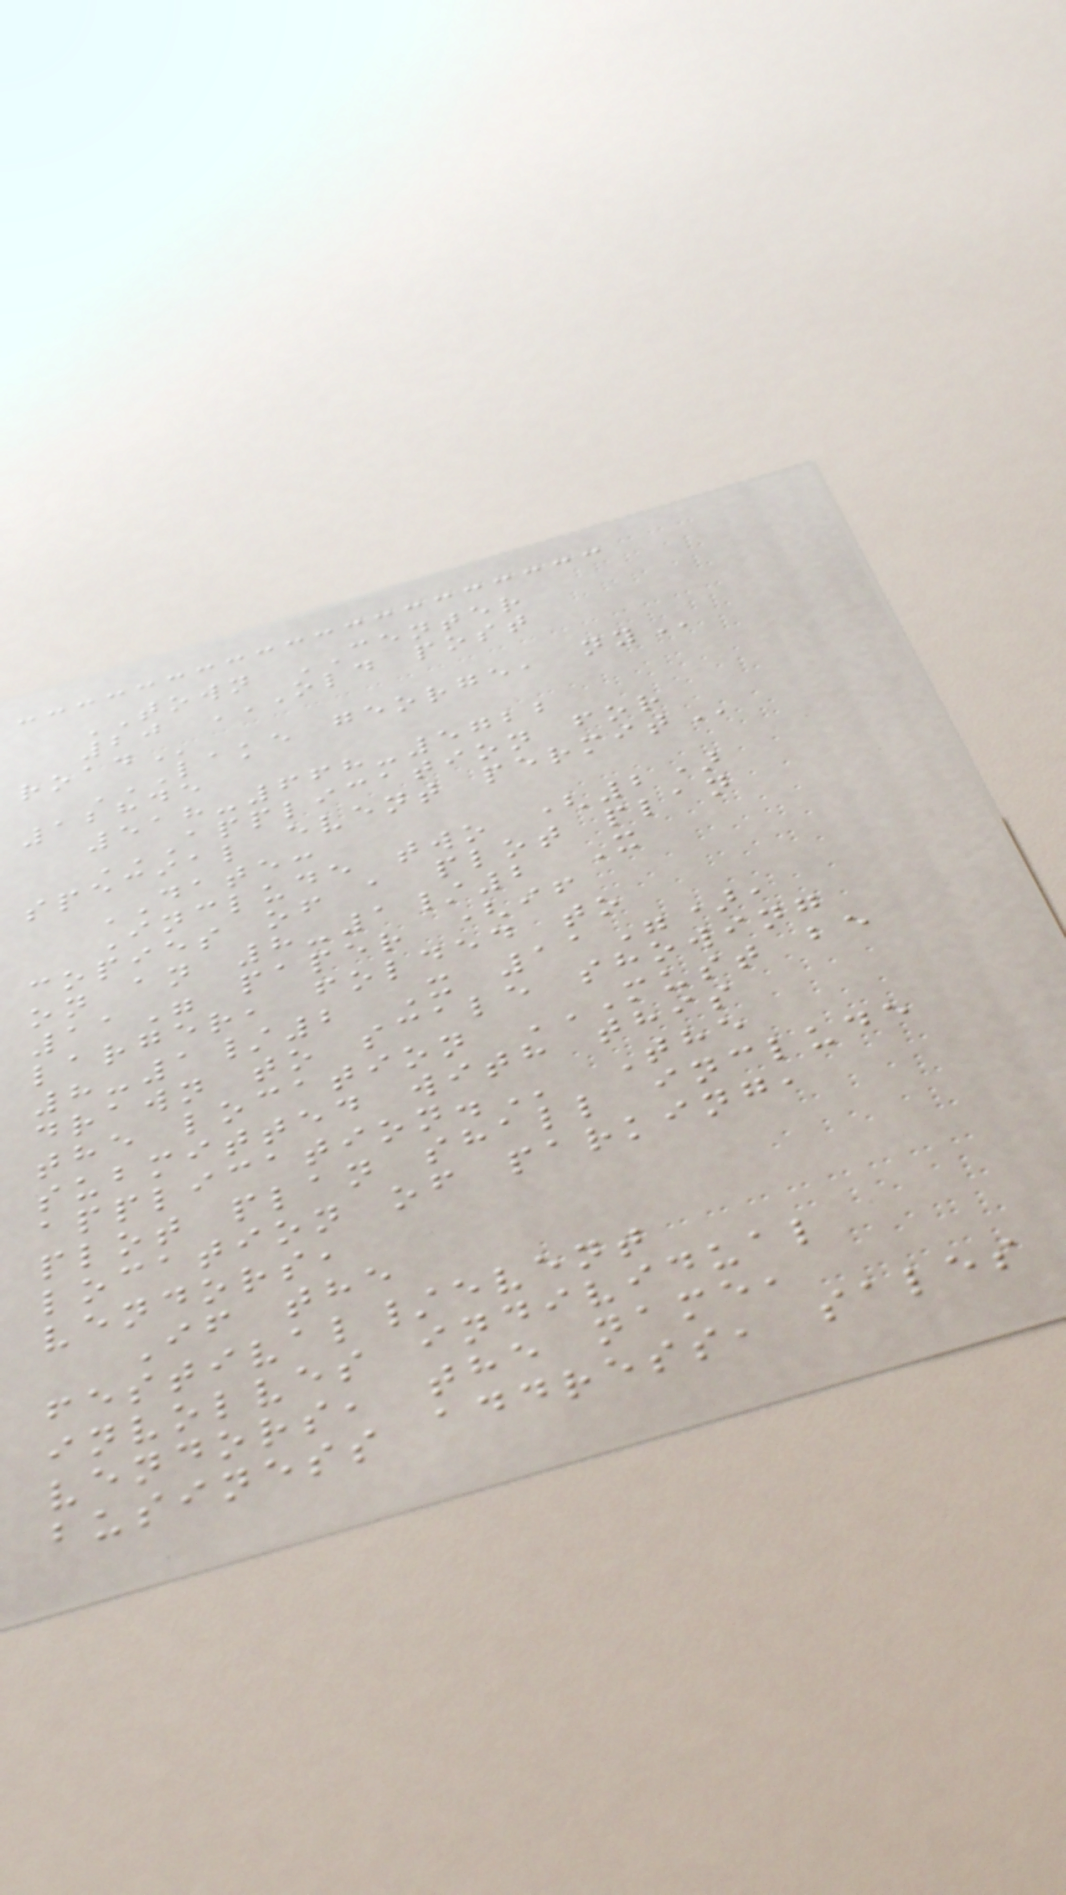TOWN CENTER
20 OLD POST
ROAD
LAKE GEORGE, NY
12845
518-668-5722
APPLICATION FOR
SPECIAL EVENT PERMIT
DATE:
Include two (2)
copies of a plot plan
on an 8-1/2 X
11" paper (if
larger, folded to
8-1/2 X 11"),
drawn to scale showing
the location MUST BE
SUBMITTED WITH THIS
APPLICATION. The
plot plan shall include
location of parking,
vendors,
If the
festival/event
involves individual
vendors, the name,
business address, sales
